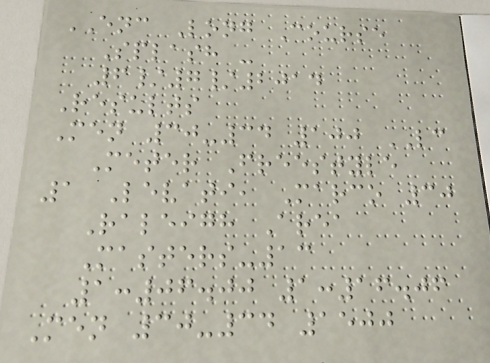ENC Long Course
Splash -
6/7/2014
Results
Men 30-34 100 LC
Meter Freestyle
1 Levati, Marco 30
Raleigh Area
Masters-13
1:06.00 1:16.06
Men 30-34 1500
